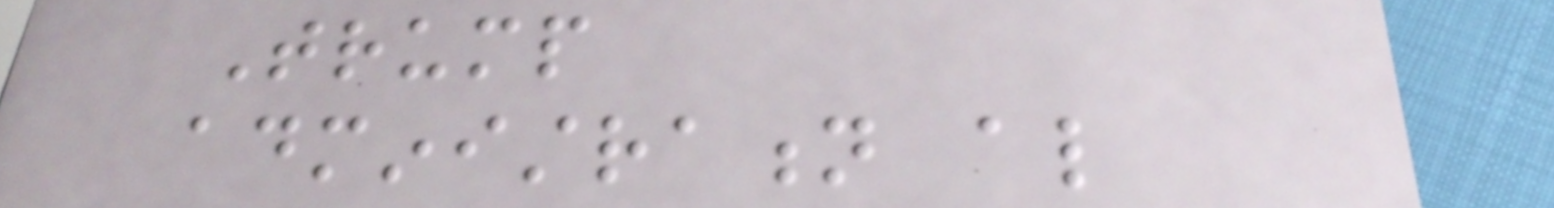Trump
administration also
